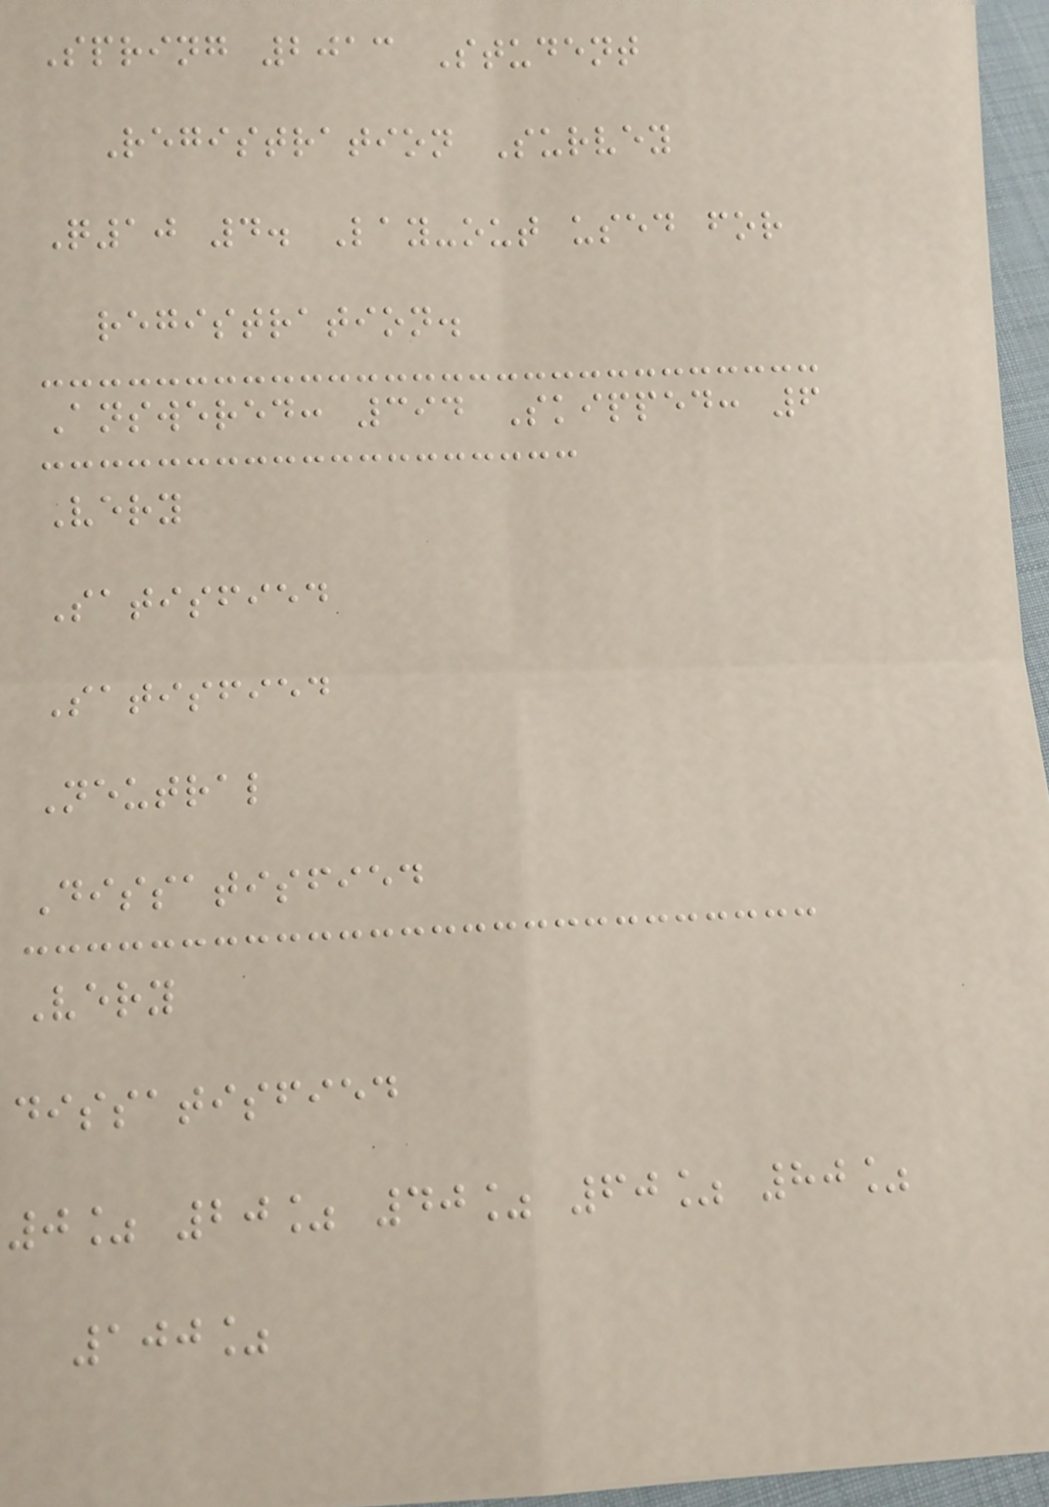Spring 2013 Student
Registration Survey
Q10 4. Lay-out used for
registration.
Answered: 394 Skipped: 6
Very
Satisfied
Satisfied
Neutral
Dissatisfied
Very
dissatisfied
0% 20% 40% 60% 80%
100%
